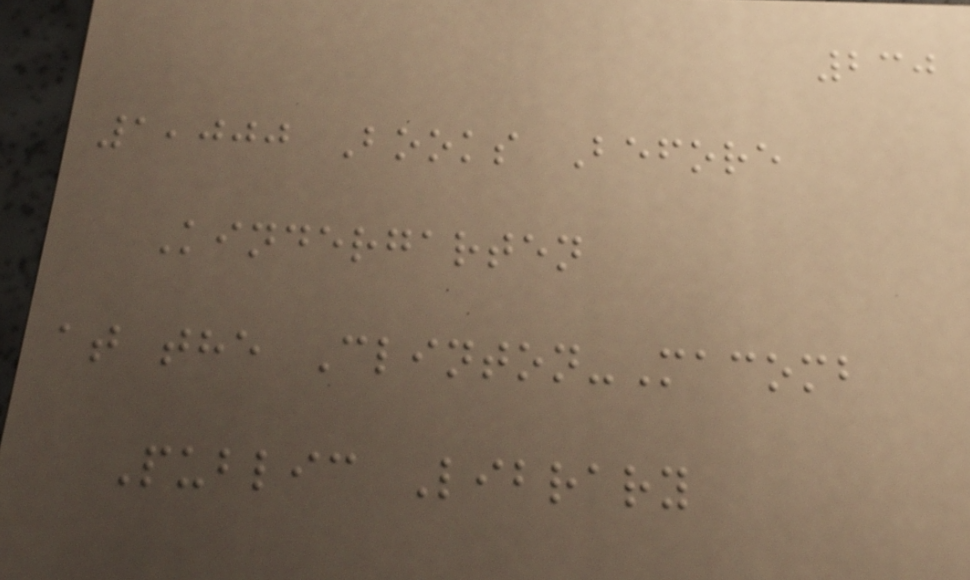230
1,000 Books Before
Kindergarten
at the Clinton-Macomb
Public Library
